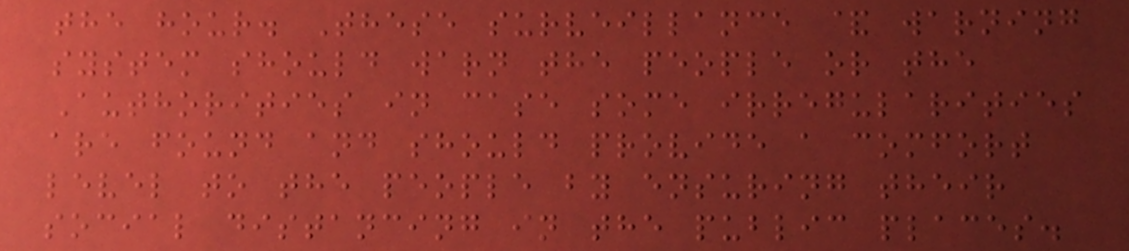the hour. These surveillance & warning
system should warn the people or the
Authorities in case some irregularities
are found and should provide a comfort
level to the people by ensuring their
social distancing in the public places.
